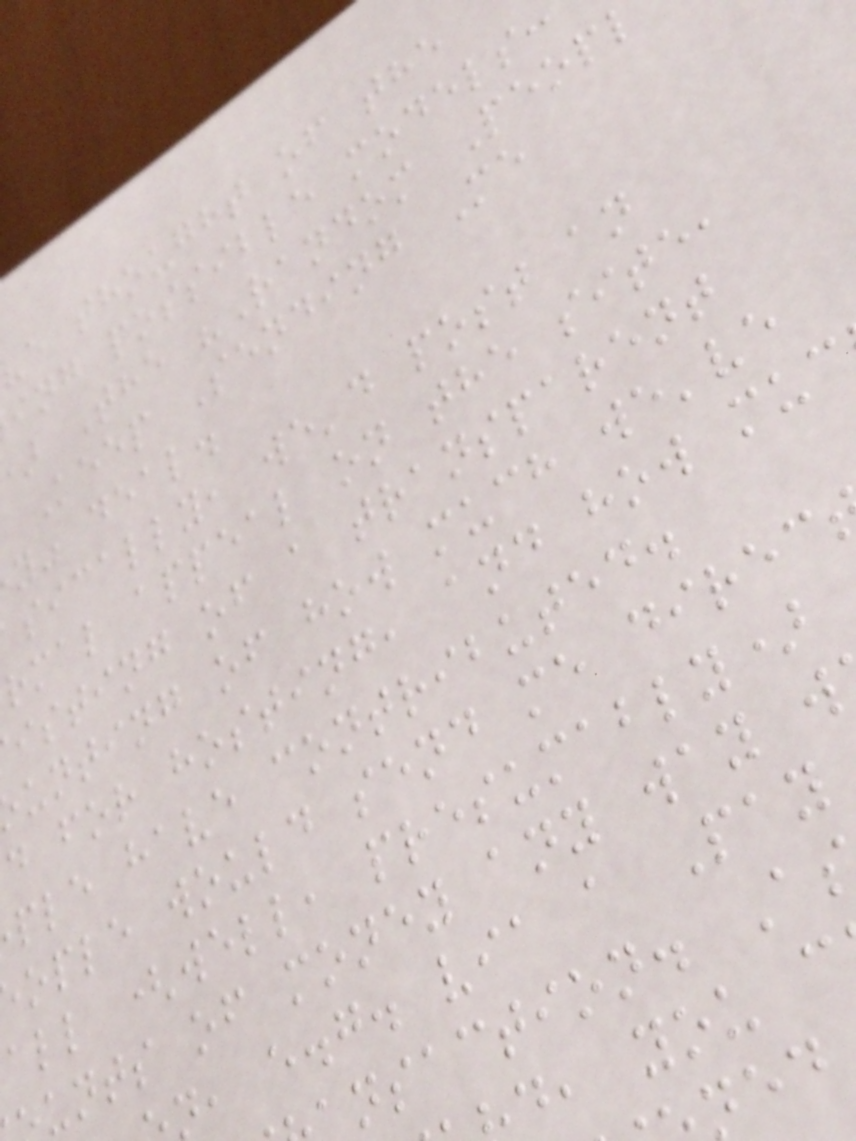e thought of the
ing possible models:
The "Random Peop
Keep Sending Me
y" deal.
sically, we'd post an
rmal appeal on the site,
isting of a transparent
unting of how much we've
d for hosting, and how muc
ple have contributed.
ople would send me direc
all (well, presumably)
unts of money any way w
n, e.g. via a Pay
nsaction. A
d, you c
